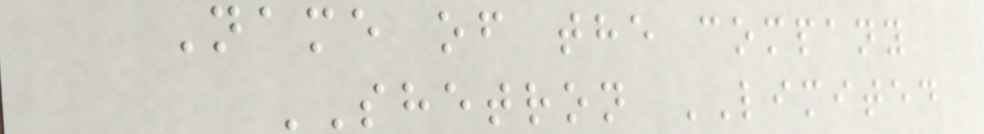Name of the company
SHETRON LIMITED
